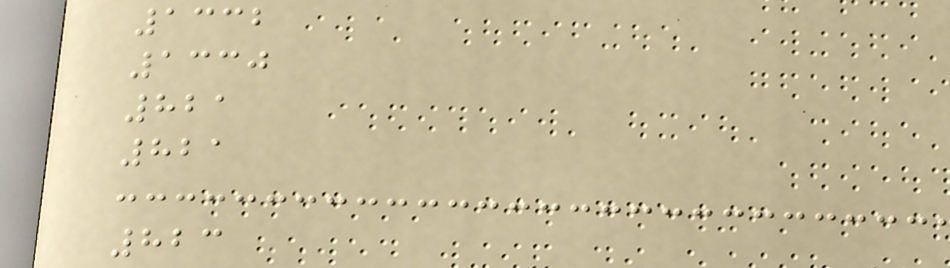1332
1330
821
821
823
